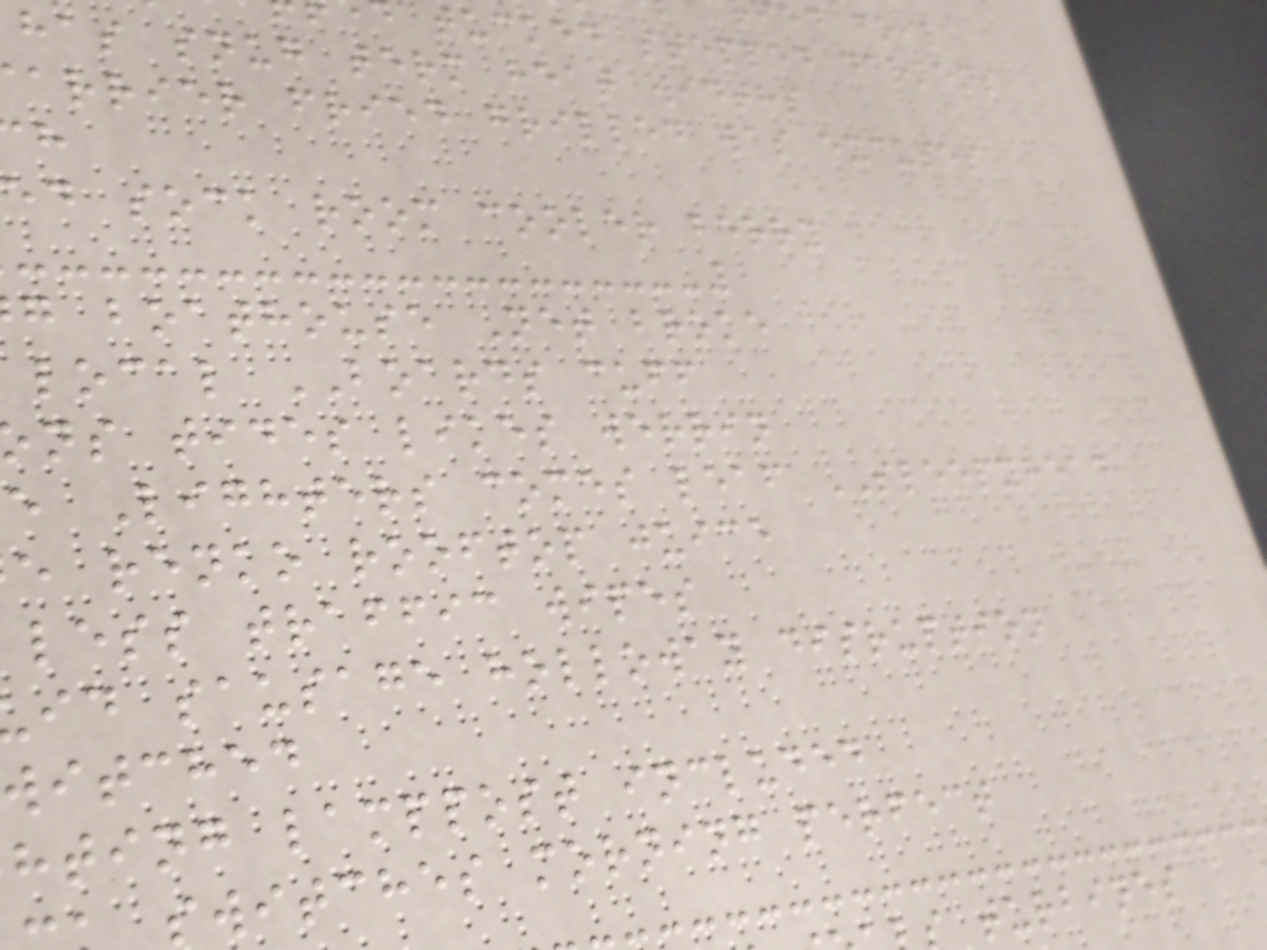tucked stepped darkens
has snug term heat widths
arrier fried grilled was excuses
ed sock room cooler berry
g boathouse Net broke
local BOARDS cuff
ns tides likes werrin
e Lighters comes leaf SLEEPYHEAD
e renko rooftop juice
less traffic wipes
id sausage holloway disruption
witched
hting lamppost included
switches morning perfect
